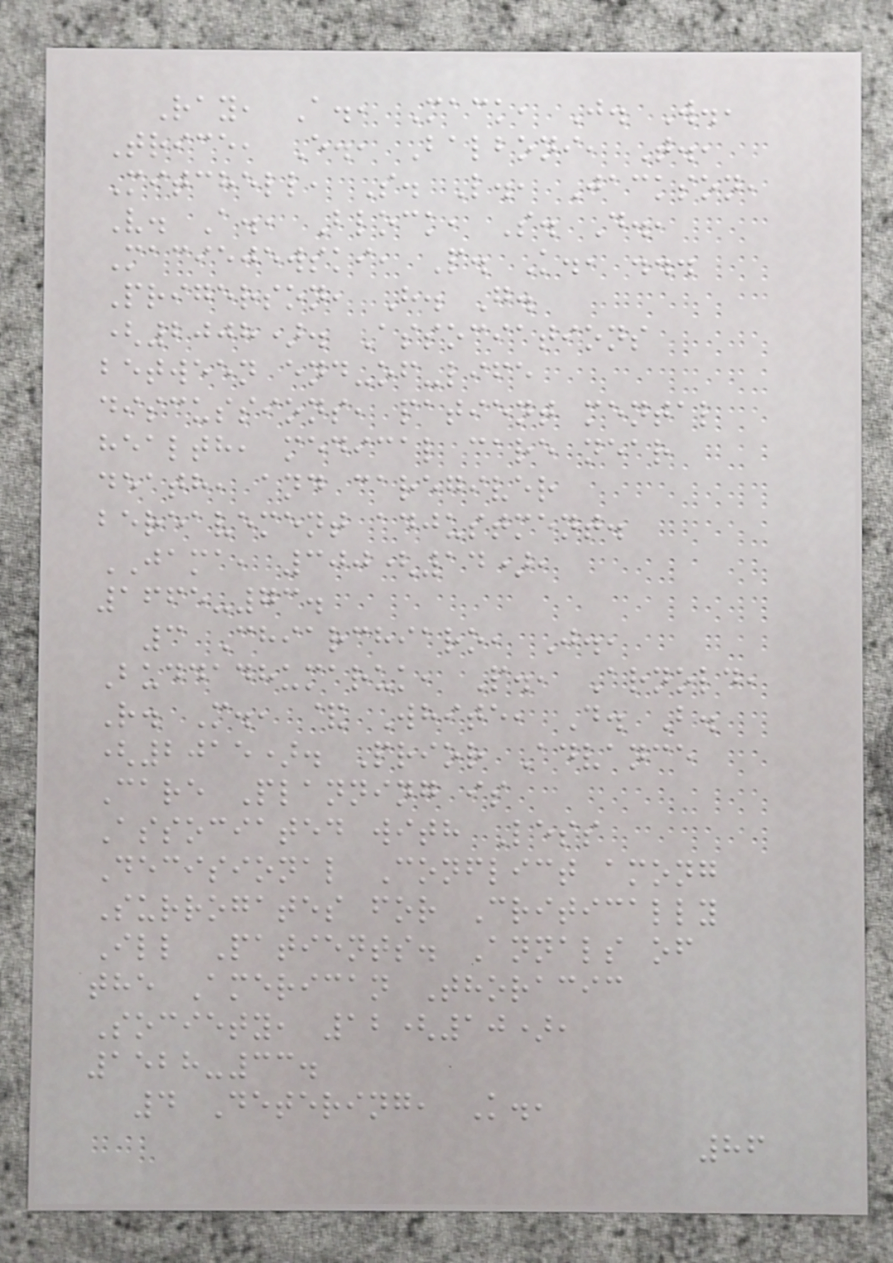Ray, A., Mack, J. W.,
Trice, E., Balboni, T.,
Mitchell, S. L., Jackson,
V. A., Block, S. D.,
Maciejewski, P. K., ...
Prigerson, H. G.
(2008). Associations
between end-of-life
discussions, patient mental
health, medical care near
death, and caregiver
bereavement adjustment.
JAMA, 300(14),
1665-73.
3 Chiarchiaro, J.,
Buddadhumaruk, P., Arnold,
R. M., & White, D. B.
(2015). Prior Advance
Care Planning is
Associated with Less
Decisional Conflict among
Surrogates for Critically
Ill Patients. Annals of
the American Thoracic
Society, 12(10),
1528-33.
4 Detering, K.,
86
